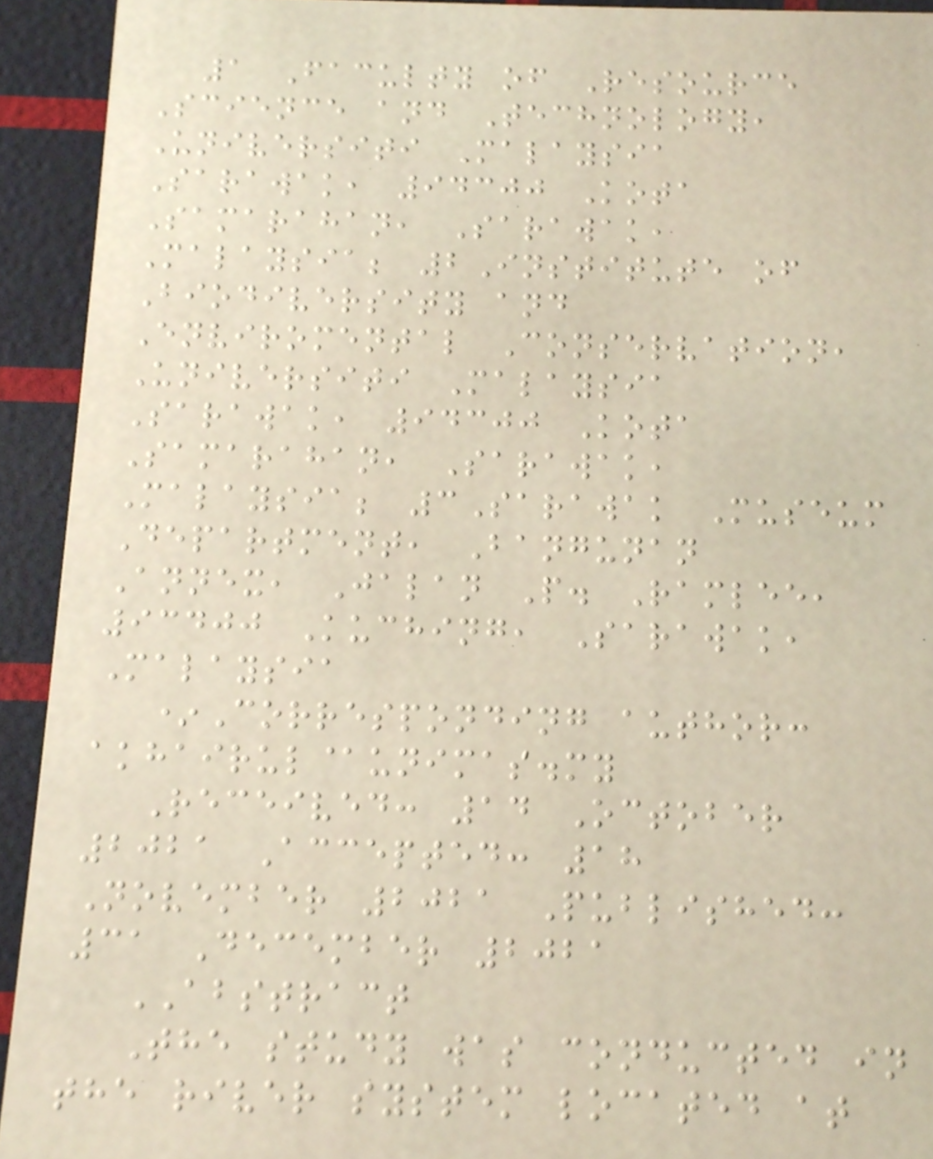1 Faculty of Resource
Science and Technology,
Universiti Malaysia
Sarawak, 94300 Kota
Samarahan, Sarawak,
Malaysia; 2Institute of
Biodiversity and
Enviromental Conservation,
Universiti Malaysia
Sarawak, 94300 Kota
Samarahan, Sarawak,
Malaysia; 3Sarawak Museum
Department, Bangunan
Annex, Jalan P. Ramlee,
93400 Kuching, Sarawak,
Malaysia
*Corresponding author:
akhairul@unimas.my
Received: 14 October
2021 Accepted: 18
November 2021 Published:
31 December 2021
ABSTRACT
The study was conducted in
the river system located at
